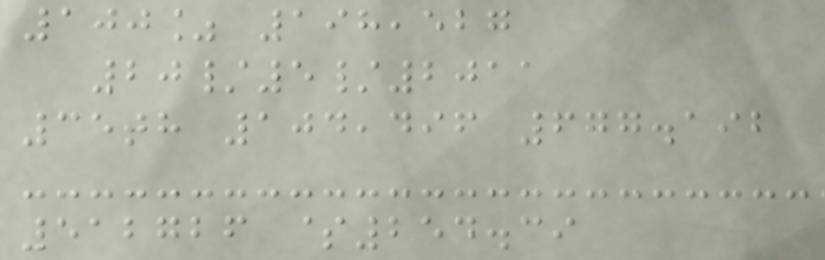100% 198,527
20/5/2011
35th 104,496 677.192
512726 $254.39
